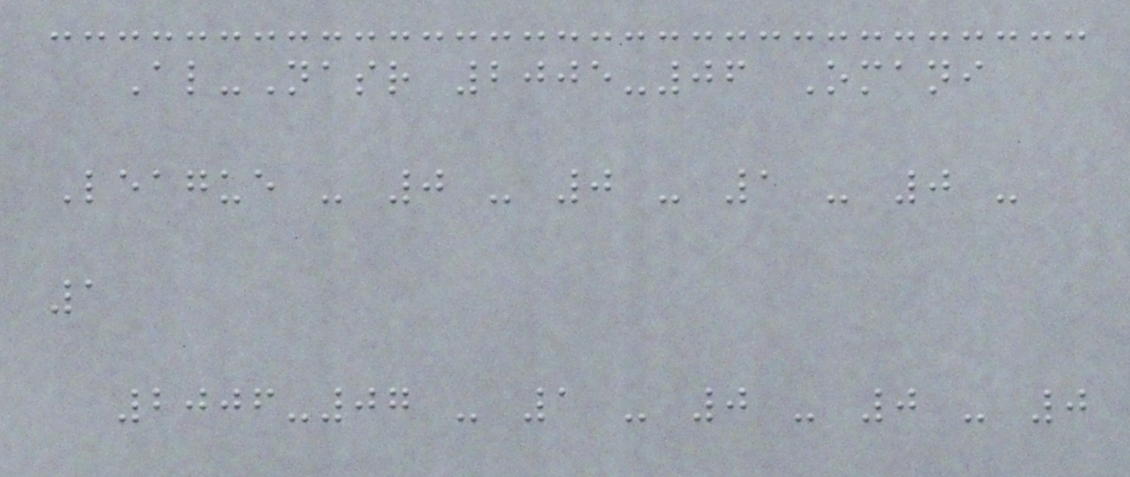Al-Nasr 2005-06 Omani
League - 0 - 0 - 1 - 0 -
1
2006-07 - 1 - 0 - 0 - 0
